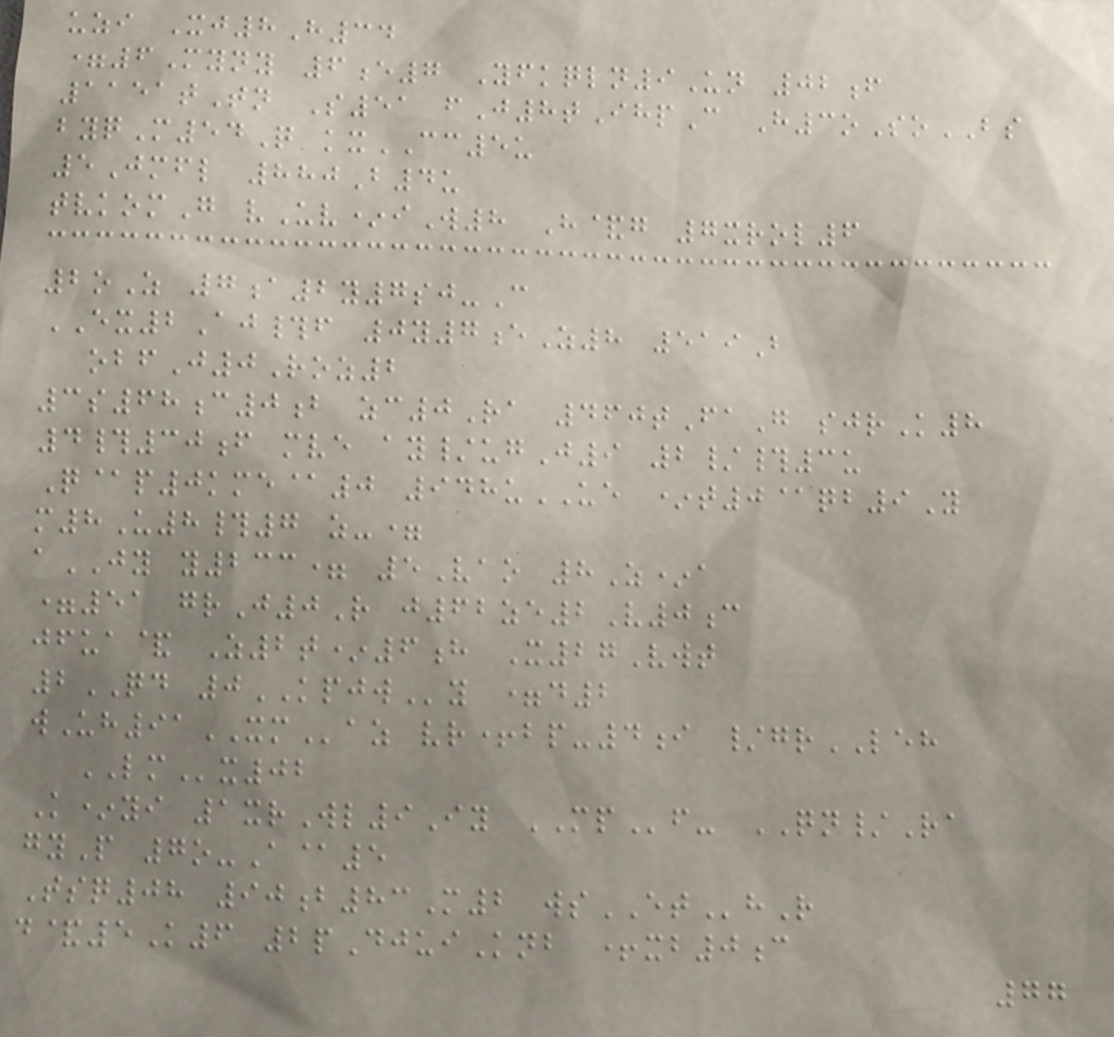uzi Xj8H34
=6Myny 6e7 Yfkqln9Un 02f
1151tTn S51 fJ8tIhpC H3oSoBS
byqM54Q kxCC5u
5Jmfl 880B4u
tvkomG vUv*iW8 H&g 7xrol6
2oZ 7a2y7sj-C
EX2Aj#f 0y7eZ8 519B
obfJ0Roz2
3s68c0b zc0Ra 460tFaG sjrK8
4#30f mve ay/ugJ9 2/#3u
Q@p0kme@0 948uUE *t0@qb9Y
m8U8#7 z-=
aJY y233= 5Vao 8Z*a
=51 grJ0R j62ze2V0c
jfua& Z2t*6h X27Vwt
2QD 0KPJWy =d2
wUh91XMaz vr+bp-4i /grLEH
LMx02
K*yi 1xrWl9Iy MPf- QN/Ra
gyP 7o-A@5
Tsq08 90b83M2 wsEThR
d&5K6 2pDjuiKnb +xb0c
77
